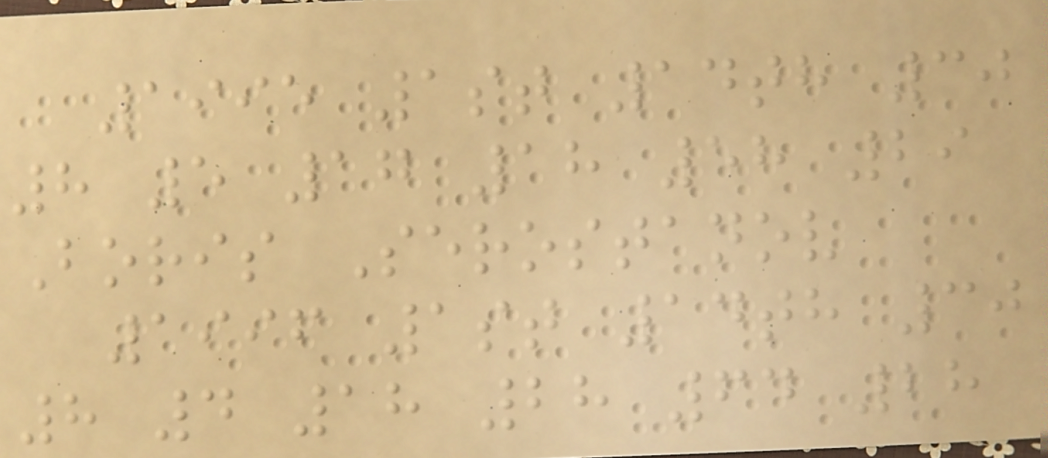1995 1st 14th 30
8 5 17 18 58 29
Boris Serostanov
1996 1st 14th 30
8 4 18 28 64 28
